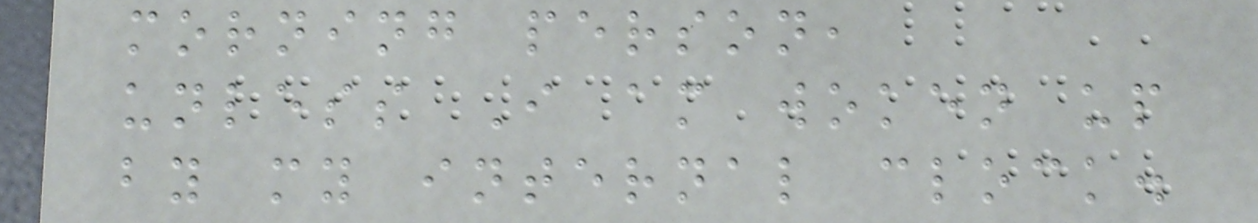morning person,
unless I am woken up
by my internal clock.
